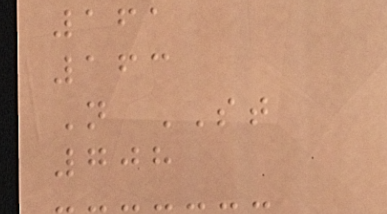161
163
N ST
708
